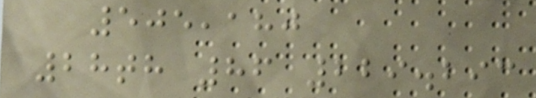505,180
28th 86 229.293
